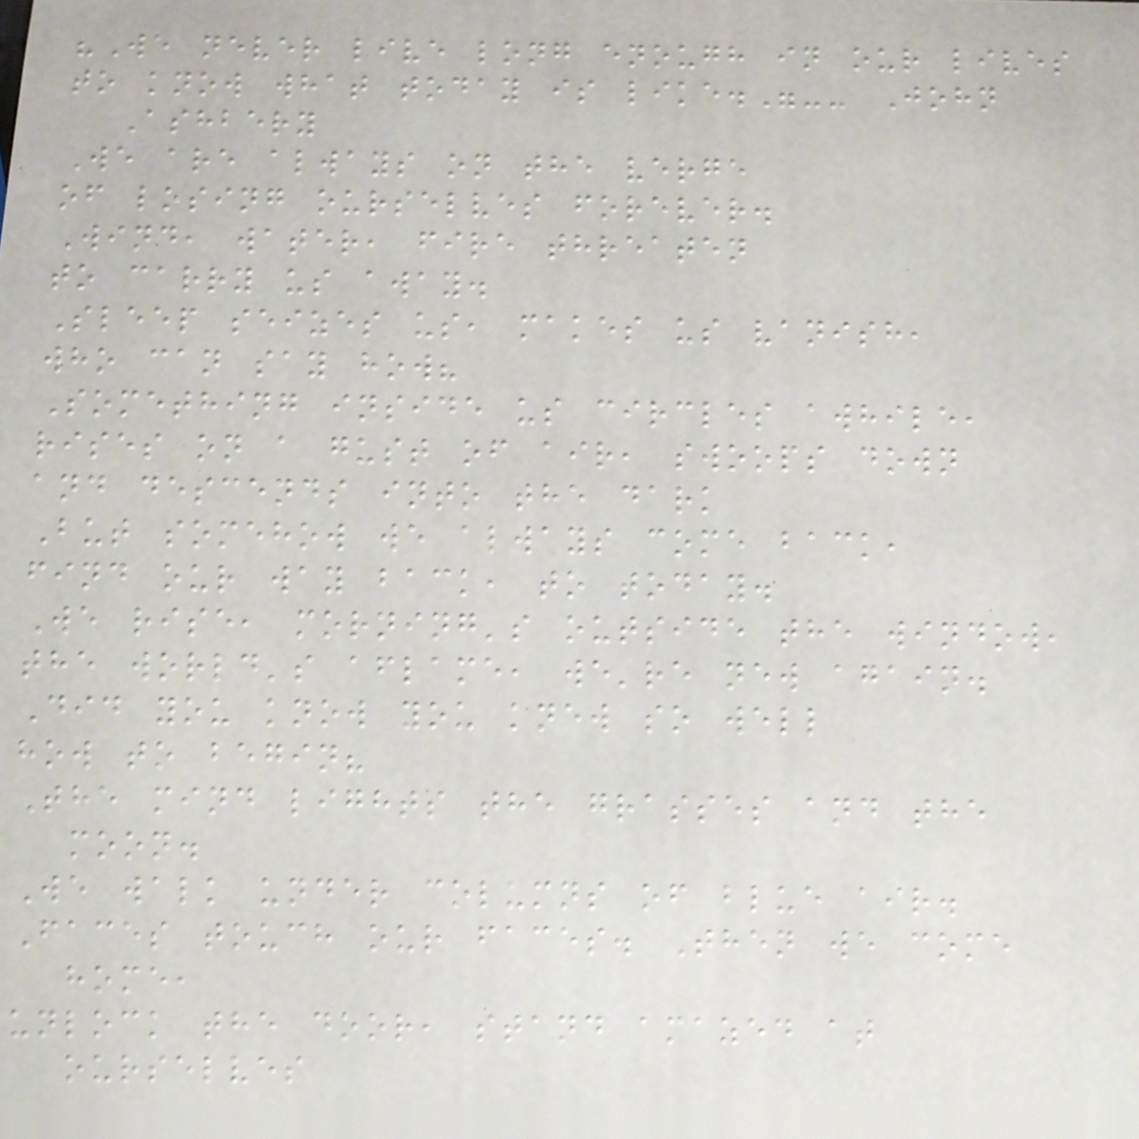"We never live long enough in our lives
to know what today is like."-- John
Ashbery
We are always on the verge
of losing ourselves forever.
Wind, water, fire threaten
to carry us away.
Sleep seizes us, makes us vanish,
who can say how?
Something inside us circles awhile,
rises on a gust of air, swoops down
and descends into the dark
But somehow we always come back,
find our way back, to today.
We rise, morning's outside the window,
the world's aflame, we're new again.
Did you know you knew so well
how to begin?
The mind lights the grasses and the
moon.
We walk under columns of blue air.
Faces touch our faces. Then we come
home,
unlock the door, stand amazed at
ourselves
